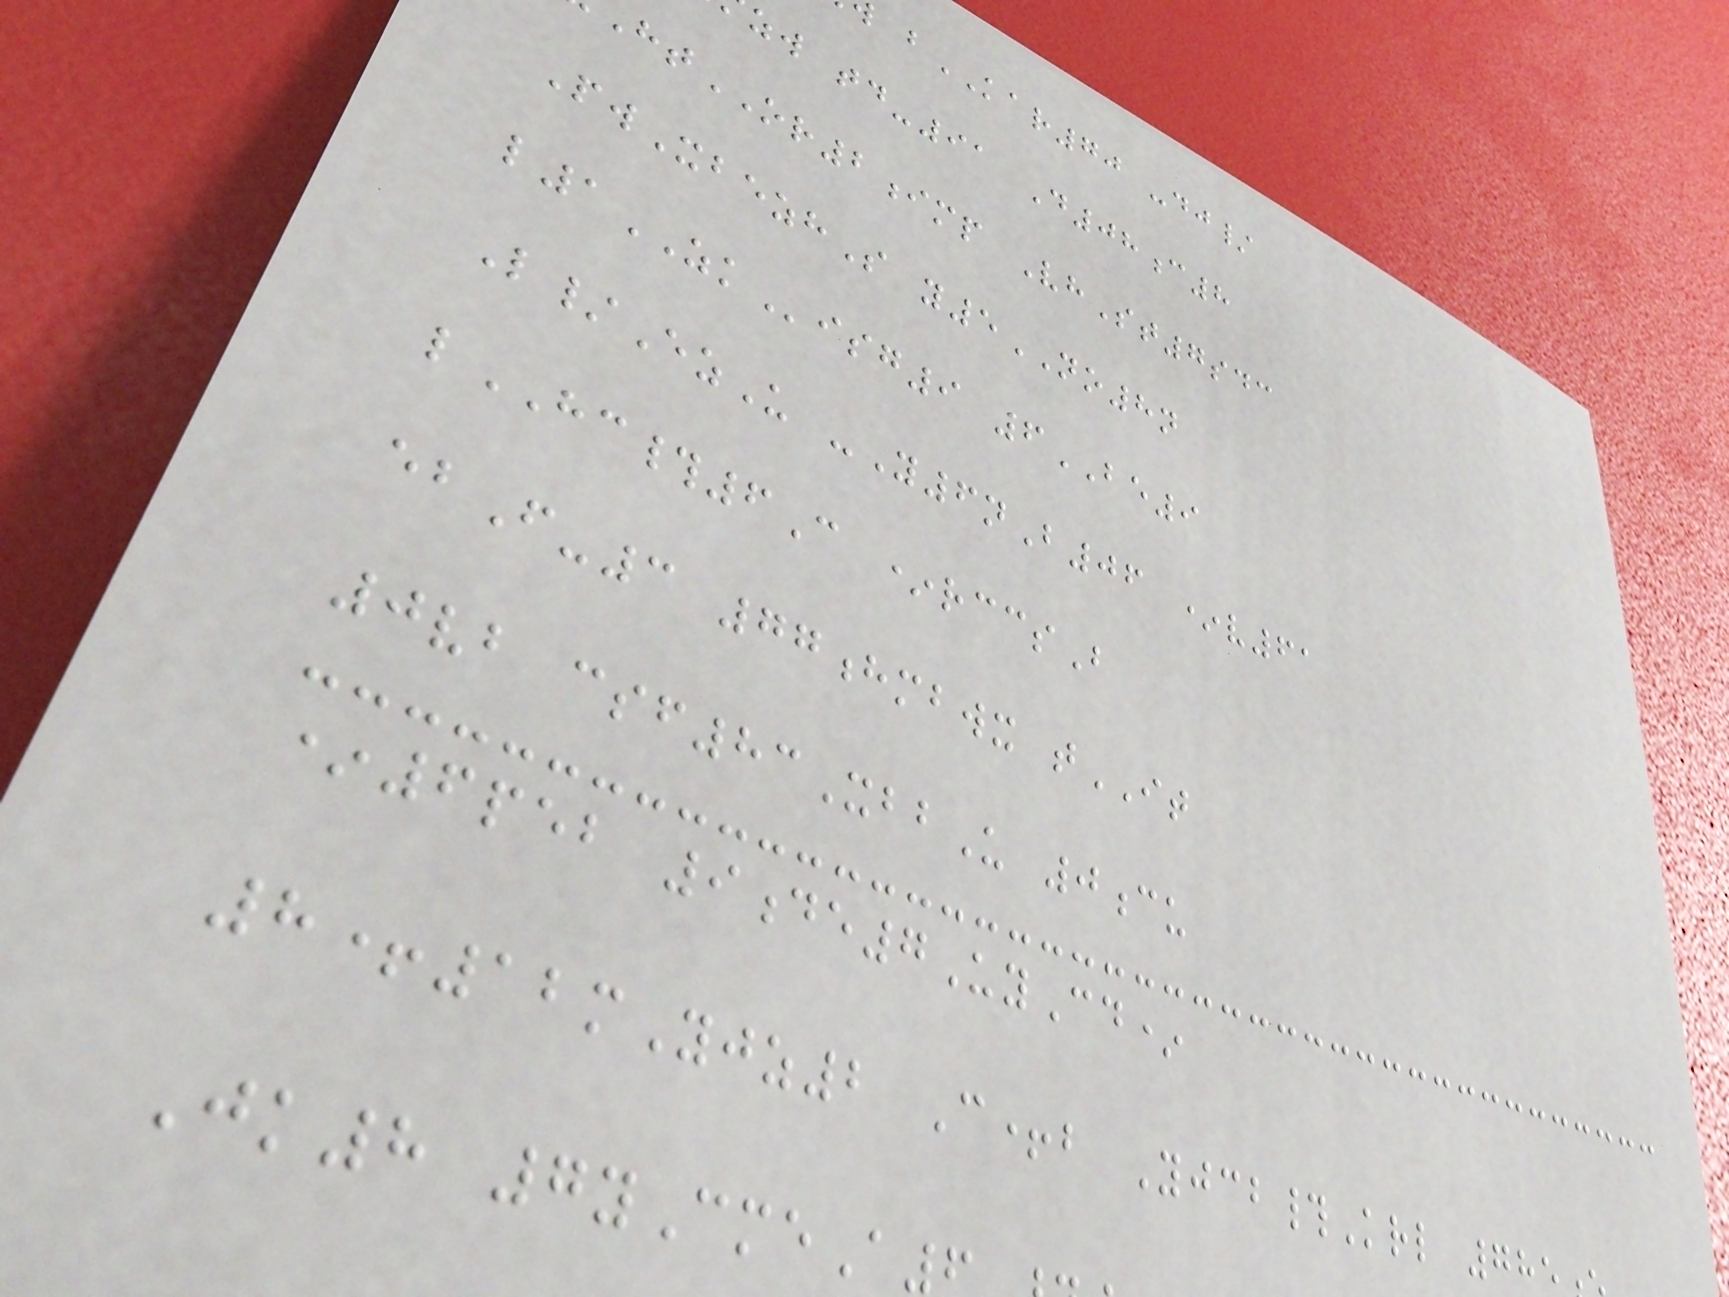bKAR70 -dj/
zw td-91 D08c8
tOR2imp VhSt7sdc
PwXbezhS y5NO8n
l1ZKisg9 6BE9
L/EzU -Y6nB06 *v61
lHC#6C *rccsB
ebF-3 77hmbwx tIT
0vb csf83XbbU 0cu
*6peb 9de7UyCd*
8+12mYjz2 C+b Yjcb#Krl 785
Jk8 7yCmeA
